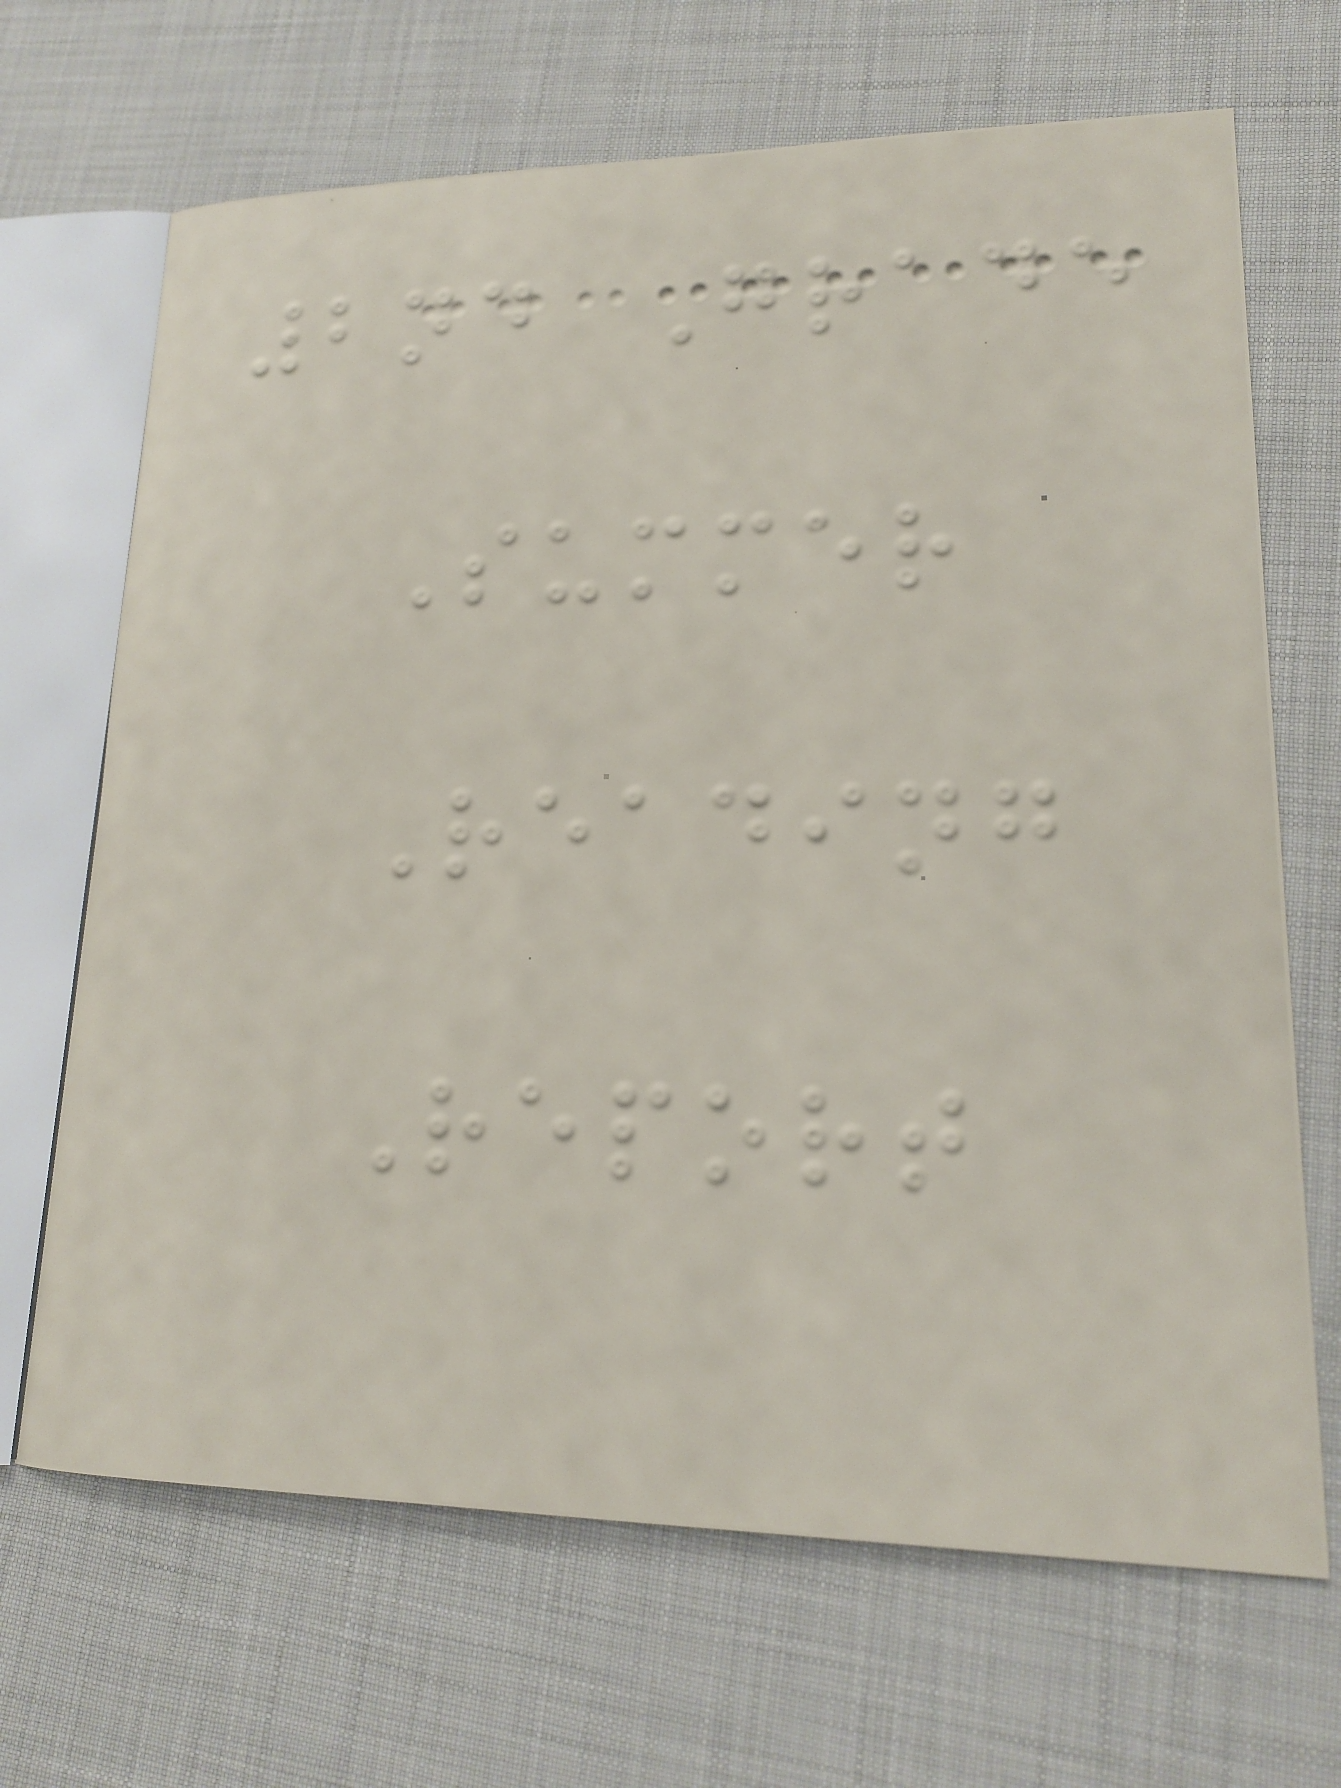2nd Grade
Summer
Reading
Report
